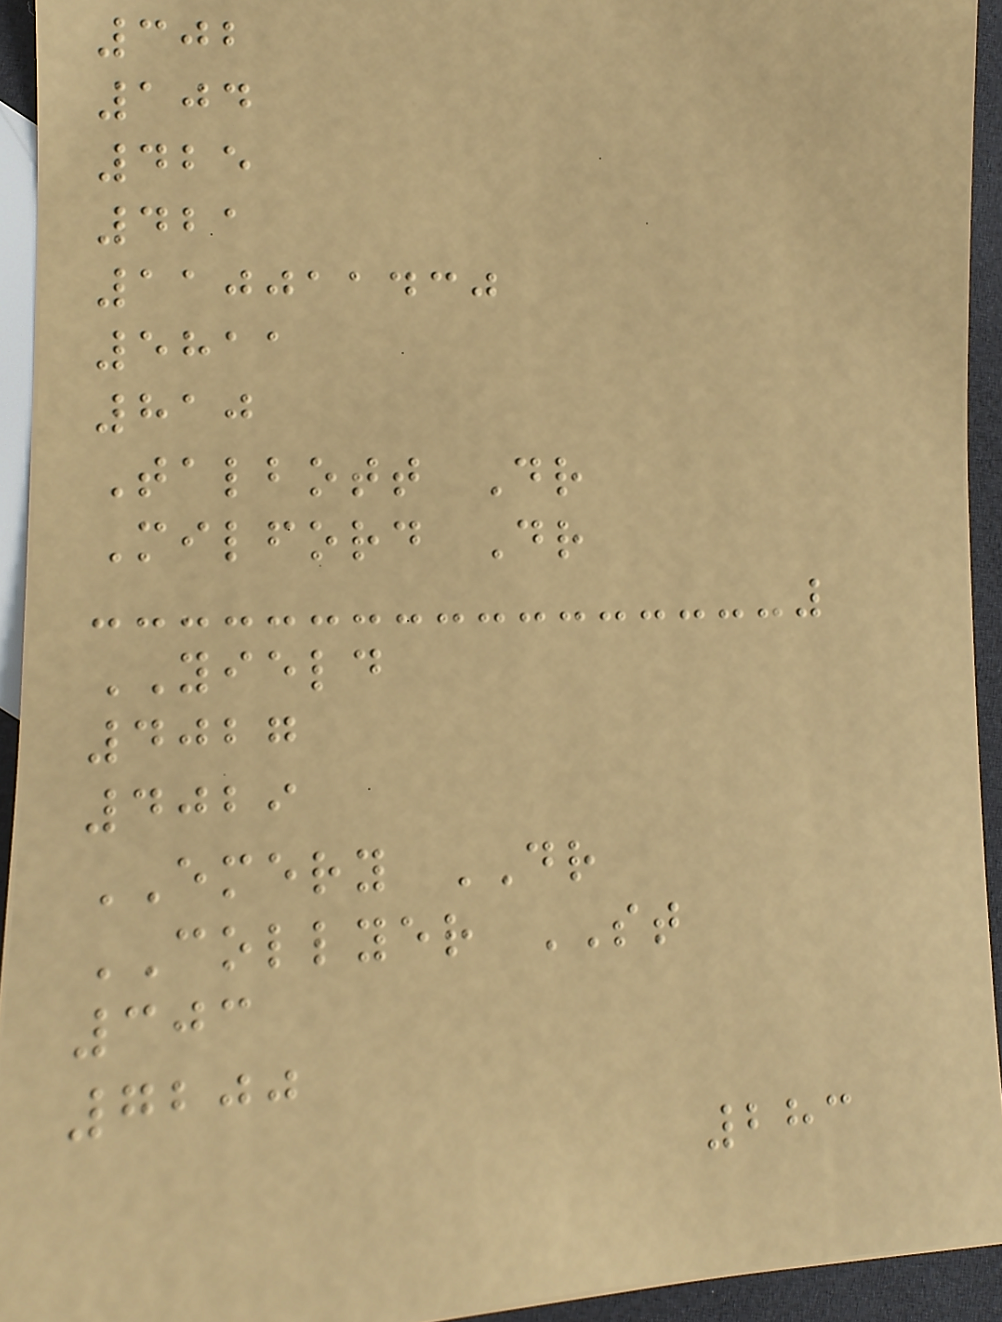302
104
425
421
110011430
5811
810
Talbott Dr
Milford Dr
YIELD
4027
4029
EMERY DR
COLLYER ST
303
7200
283
